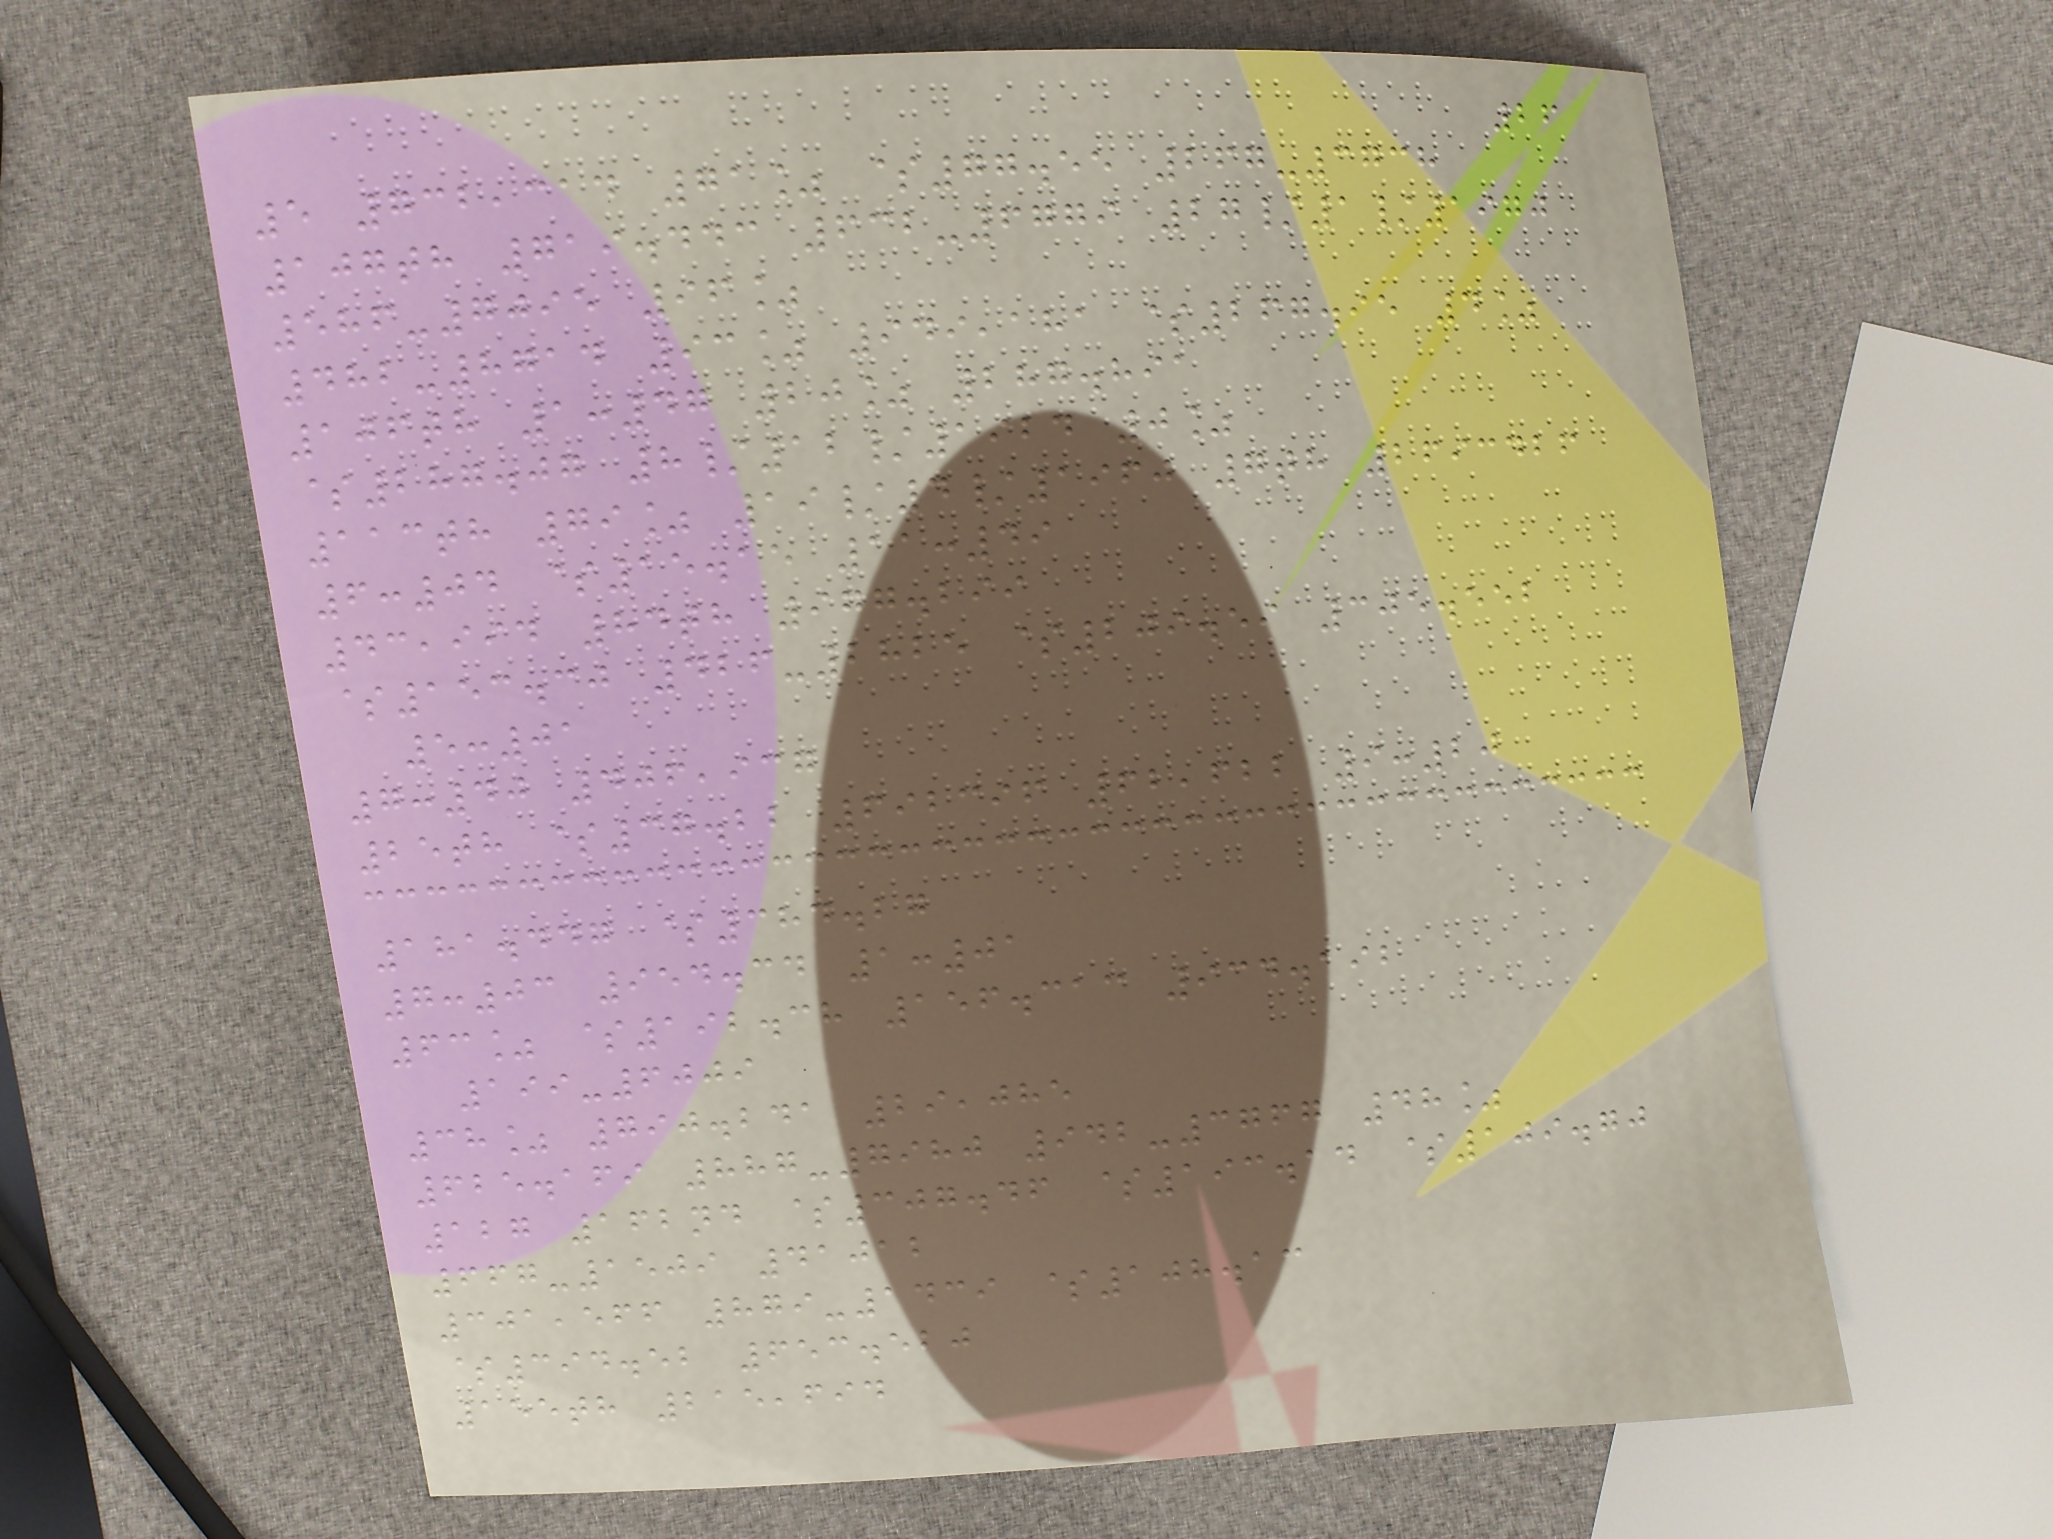26
5 732,314 71% $77.55 267-3738
107th 719.443 632-6779 27/1/1970
586-7095 96%
482-8714 93% 949,181 $267.95 4%
106th 1:47 20% 287.891
$287.07 8/12/1924 0%
113th 79% 19/4/1960 7th 2693426
6:04 $15.15 11:49
43,994 84th 977.299
$153.30 426-2825 $209.59 305.552
5:01
7:40 406,937
25th $37.22 692396 62,622 9:20
181.447 $384.27
7:03 954.34 1:01
63% $192.38 156.313 934.192
199-6009
38% 790.241 29,085
625.169 887-7980 942-3767 48%
127 162nd $307.46 $193.14 $109.70
667-1509 41012
301,566 879-1439 $108.13
$394.52 653.520
155th 215,694
